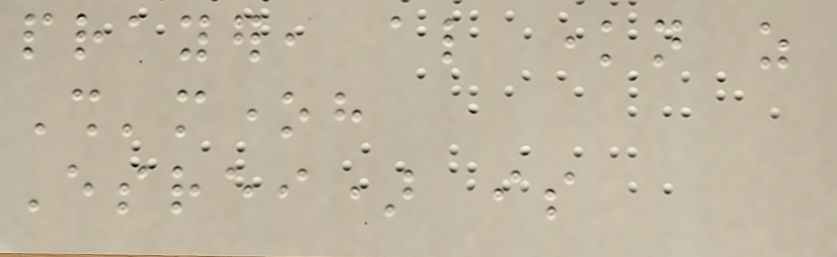prayer, also known as
Sh'moneh
Esrei) is
